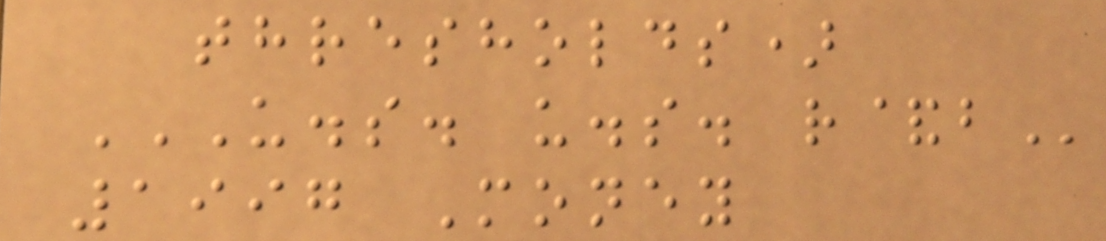thresholds)
U.S. U.S. R&B
1997 Money
